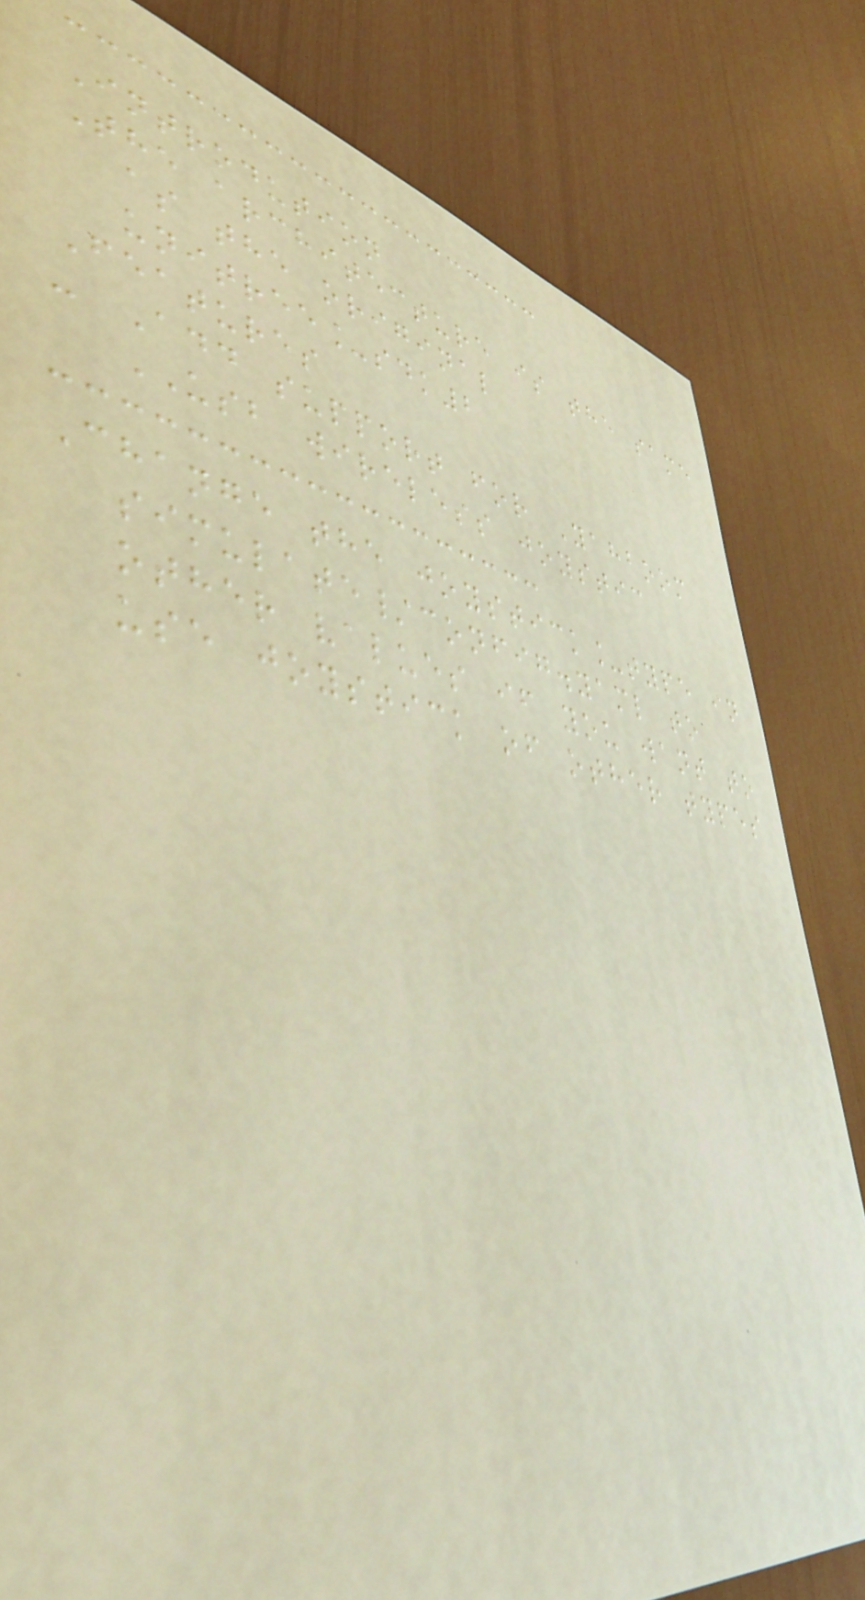Introdution
The architecture is the same
as the original
unitree_sdk2
Features
- Add support for Yahboom
USB wireless joystic
Change the joystick_type in
simulate/config.yaml to
other values if you want to
use joystick of other types
